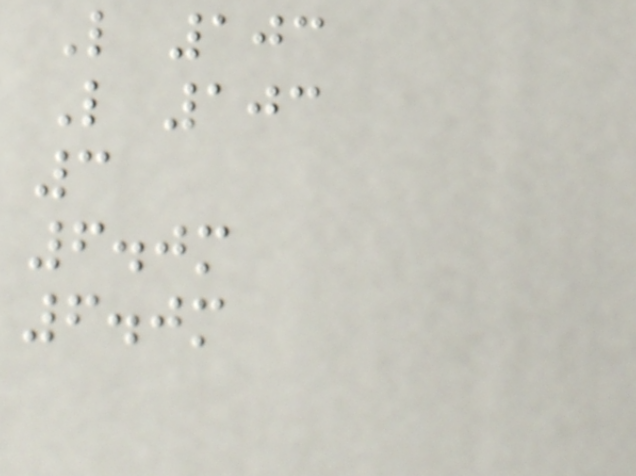L 103
L 103
3
6.0m
6.0m
